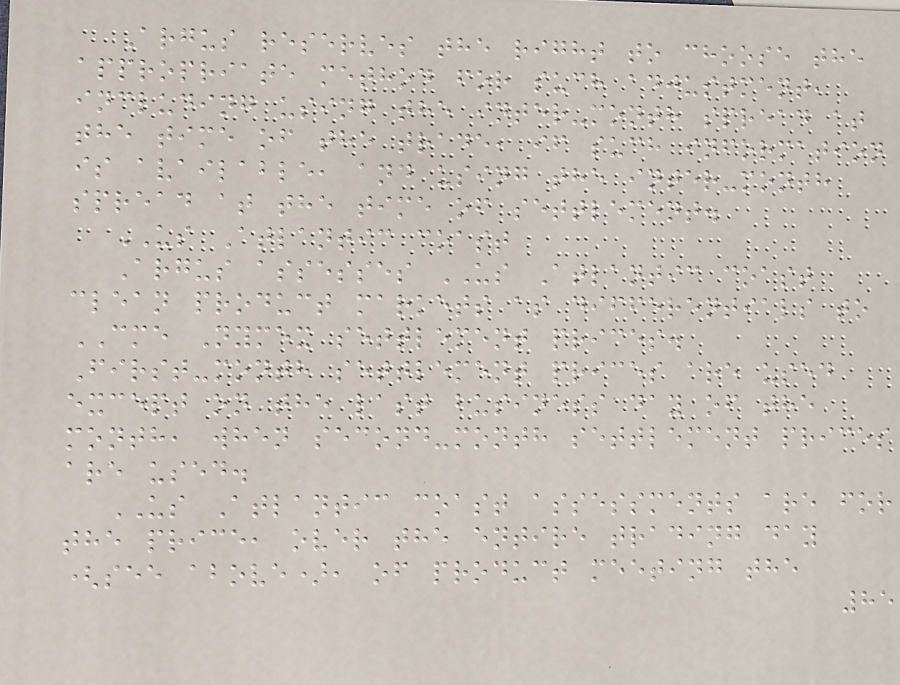Argus reserves the right to choose the
appropriate method for such adjustment,
including using the inter-month spread at
the time of the trade, if such information
is available, and using the inter-month
spread at the time of settlement.
US Atlantic coast
Argus assesses US Atlantic coast
clean product markets as differentials to
CME Nymex settlement prices.
First-month settlement prices are used
except on the last business day of the
month, when second-month settlement prices
are used.
US Atlantic coast assessments are for
the price, over the entire trading day
(see above), of product meeting the
85
